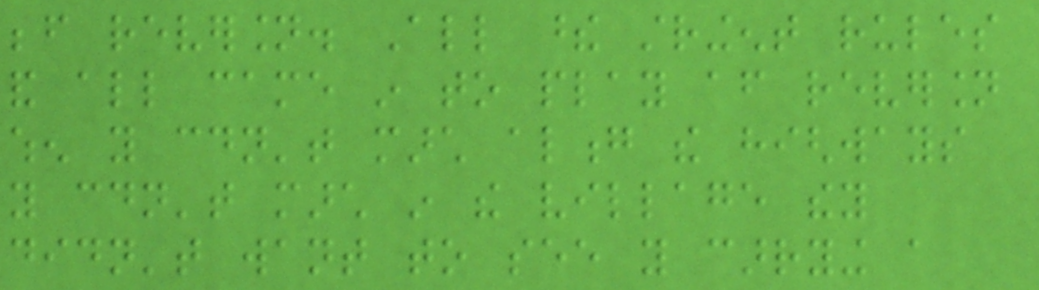before reversion. All these stringent rules
and all came in to play after reversion
when you couldn't march along the highways
you couldn't march in the village they
didn't want to see you carrying a
